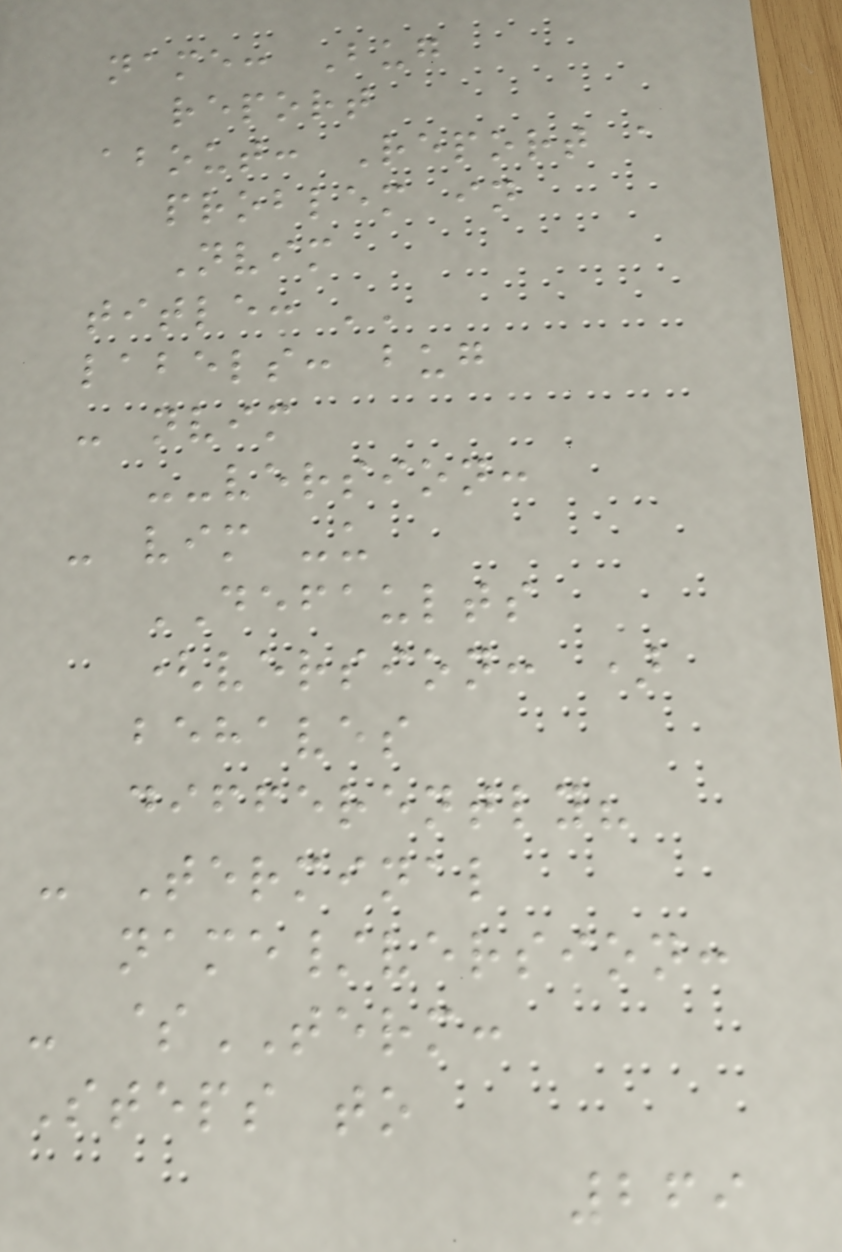name: Bug
report
about: Report a
problem in
Nvim
title: ''
labels: bug
- nvim
--version:
- vim -u
DEFAULTS
(version: )
behaves
differently?
- Terminal
name/version:
- $TERM:
Steps to
269
